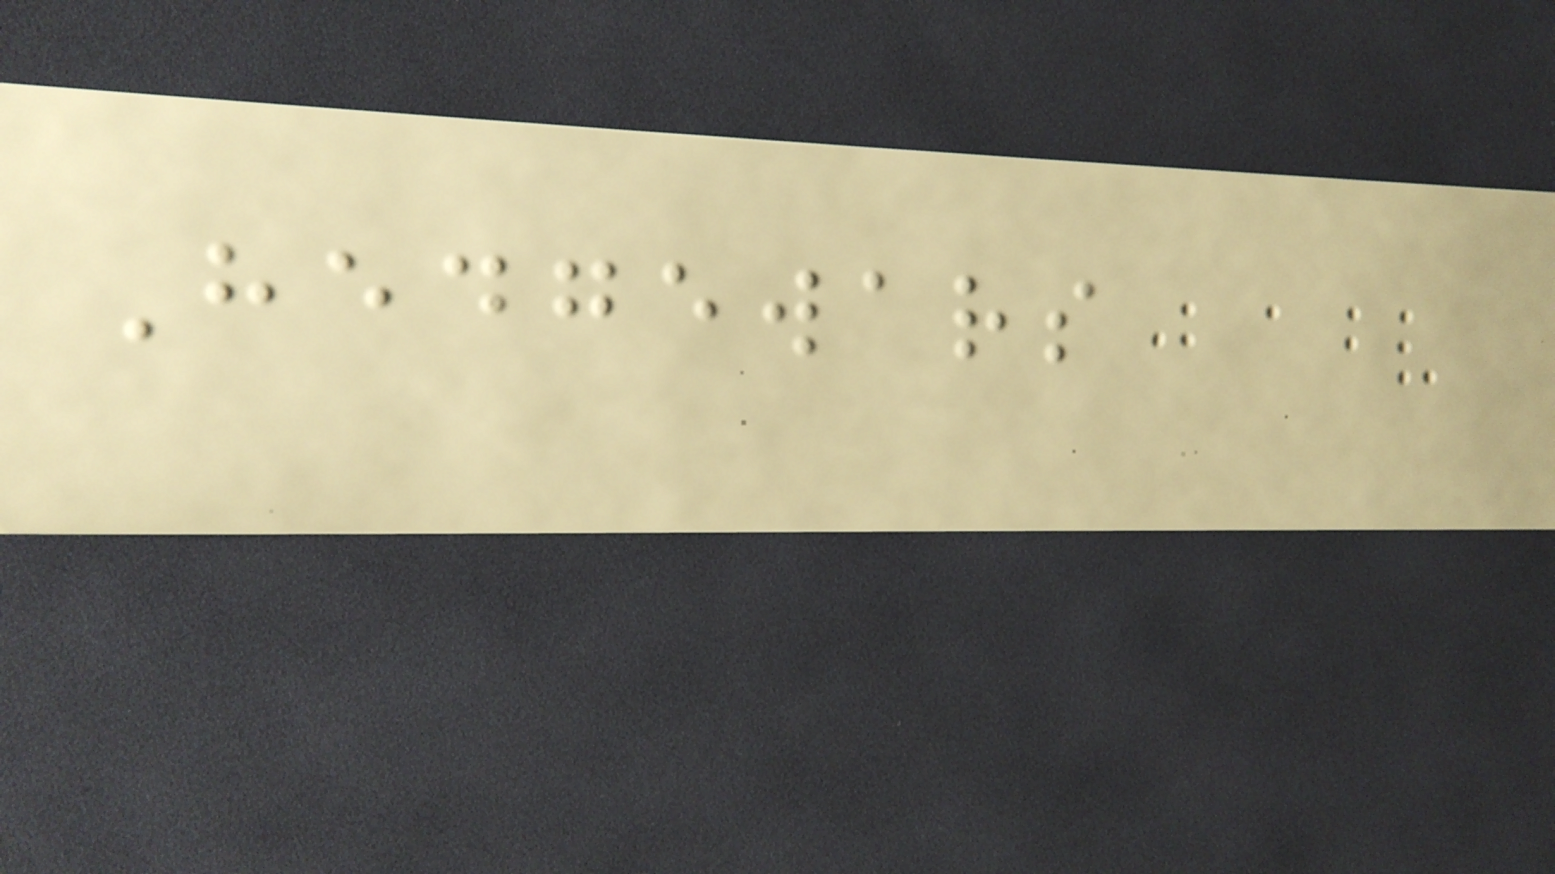Hedgewars
